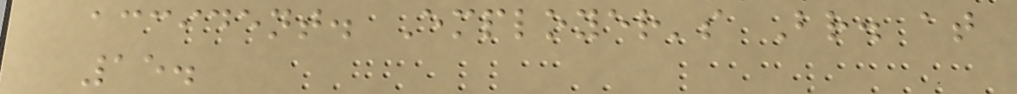accident. Employer's Br. at
15.
